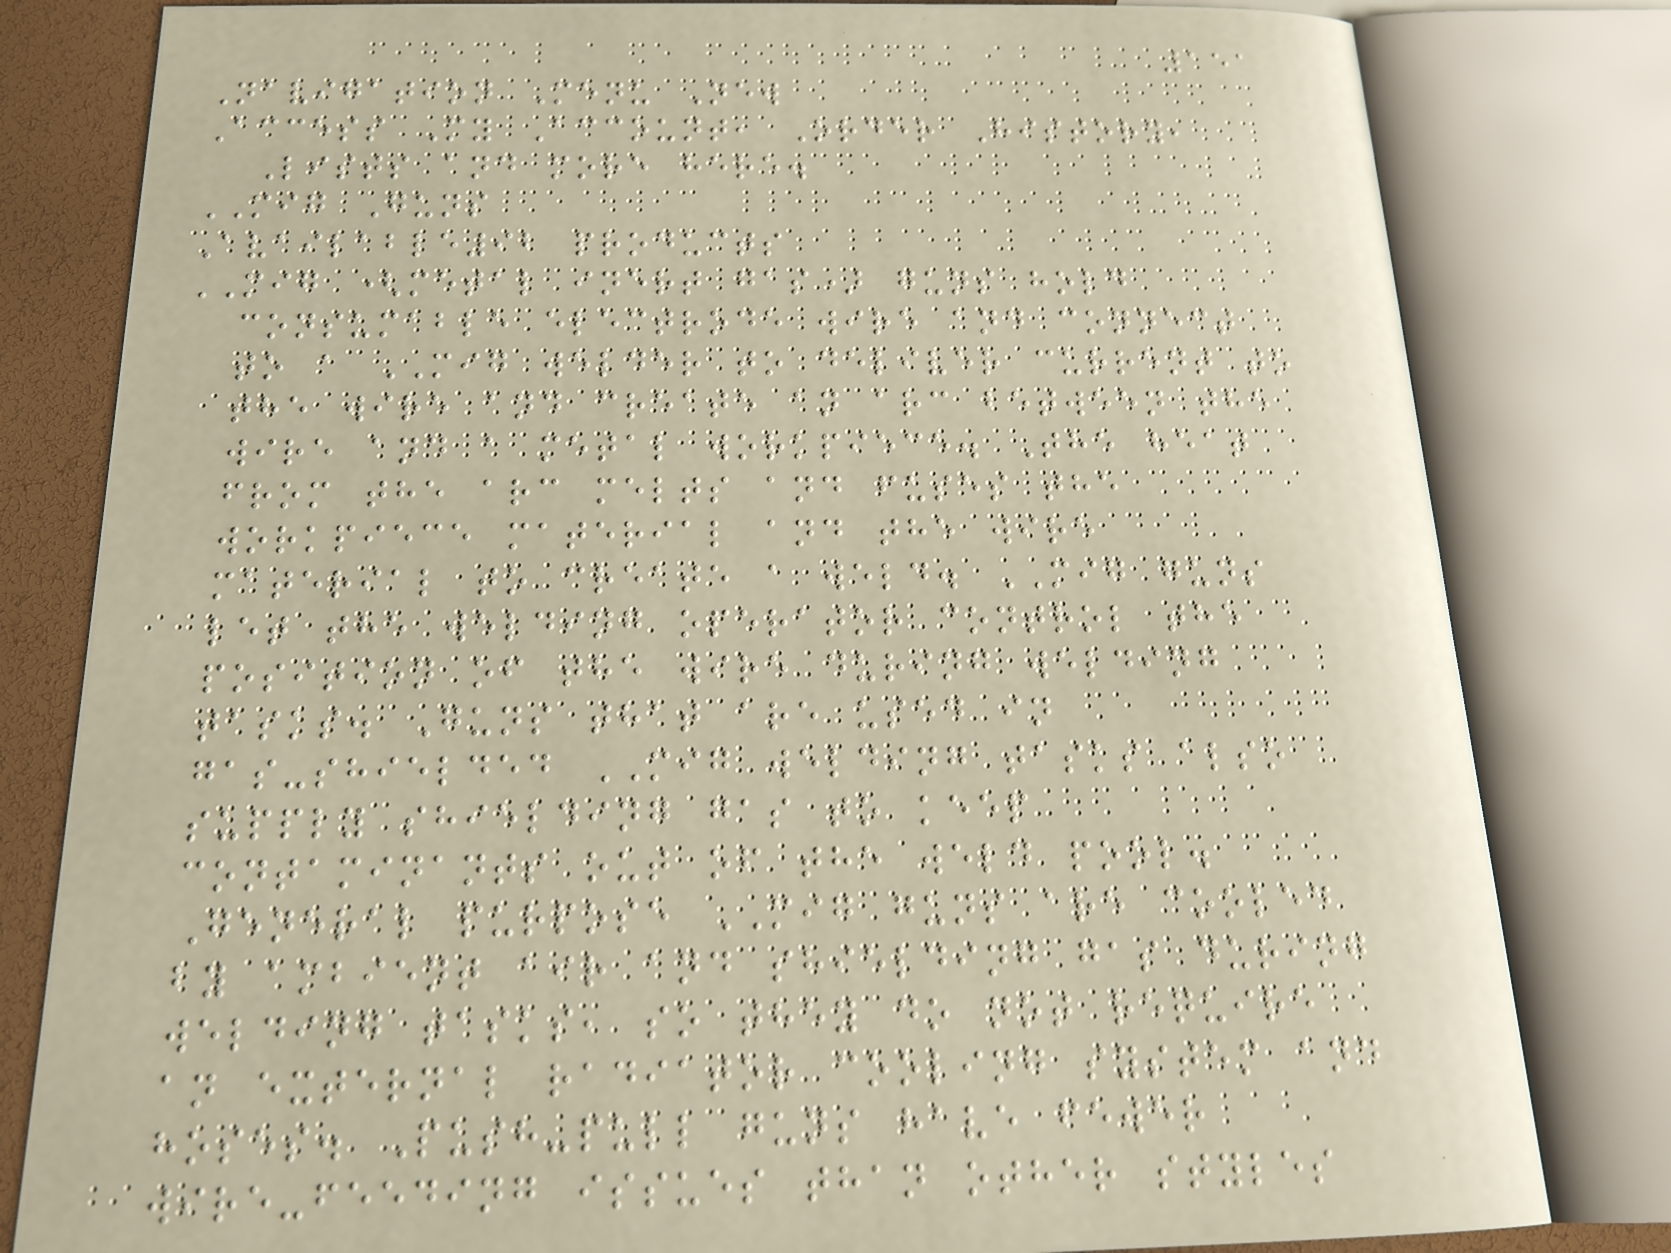151
Navigation Menu New
Access My Account, Order History,
Lists and more here.
MIG Guns
Available92 products
MIG (metal inert gas) guns hold
consumable electrode wire and connect
to a MIG welder to deliver current to
the wire and create an arc between the
wire and a metal workpiece. The heat
from the arc melts and fuses the
workpiece material and the wire
material to create a weld. MIG guns
let the welding operator control the
position of the wire during welding
tasks. Guns that are used in
gas-shielded MIG welding tasks also
supply shielding gas to keep
contaminants out of the weld pool.
General purpose MIG guns are cooled
by ambient air and shielding gas during
welding tasks, so they do not require
an external radiator cooling system and
hoses. Push-pull guns have fewer
wire-feeding issues than other styles
